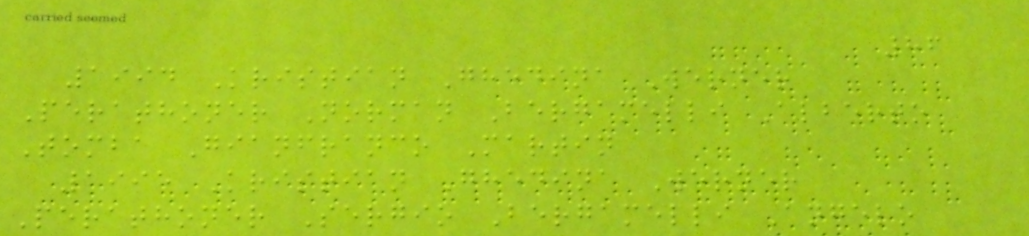86
1994 Kristian Ghedina Werner
Perathoner Norman Bergamelli Alberto
Tomba Gianfranco Martin
1995 Kristian Ghedina Werner
Perathoner Sergio Bergamelli Angelo
